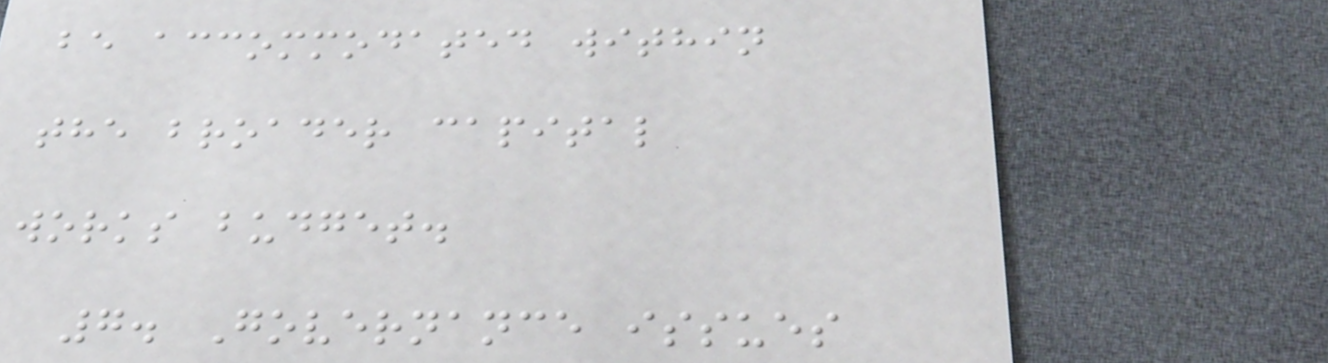be accommodated within
the broader capital
works budget.
7. Governance issues
